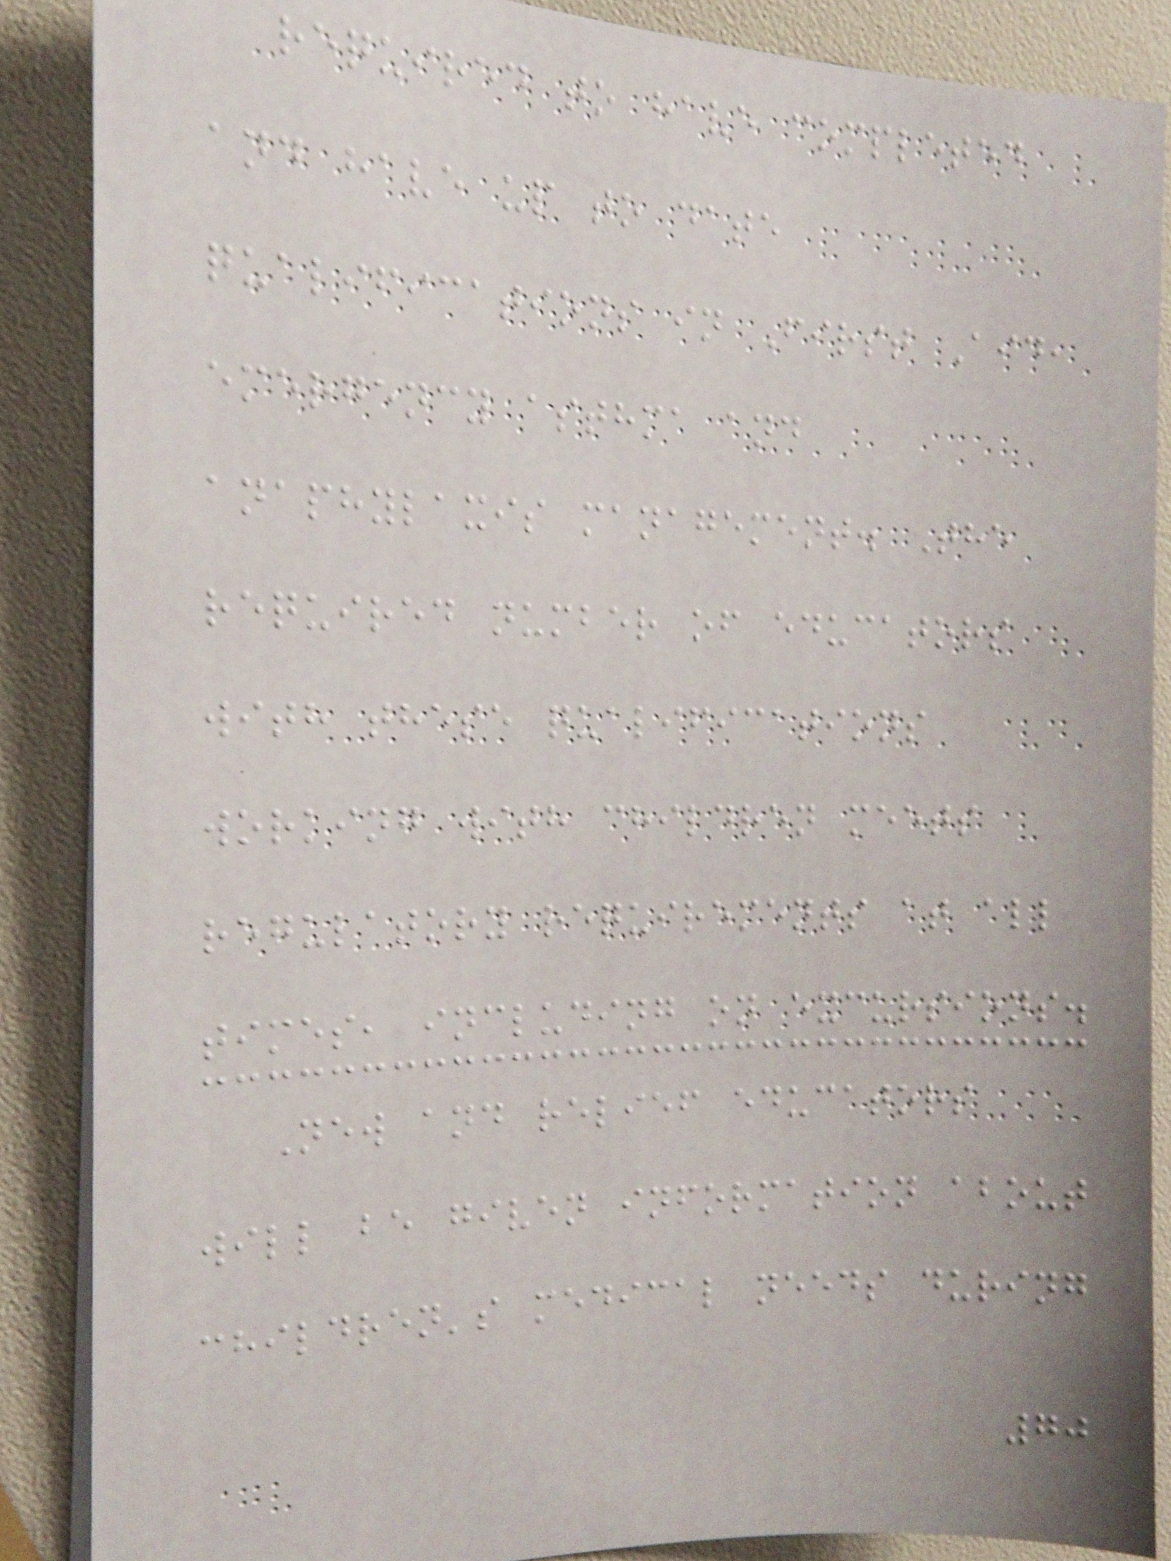required to have completed
and have up to date
qualifications in First Aid,
emergency asthma and
anaphylaxis management. The
required number of educators
with these qualifications
working with children meets
regulatory requirements at all
times, including on excursions.
New and relief educators
will be given information about
children's medical needs during
70
